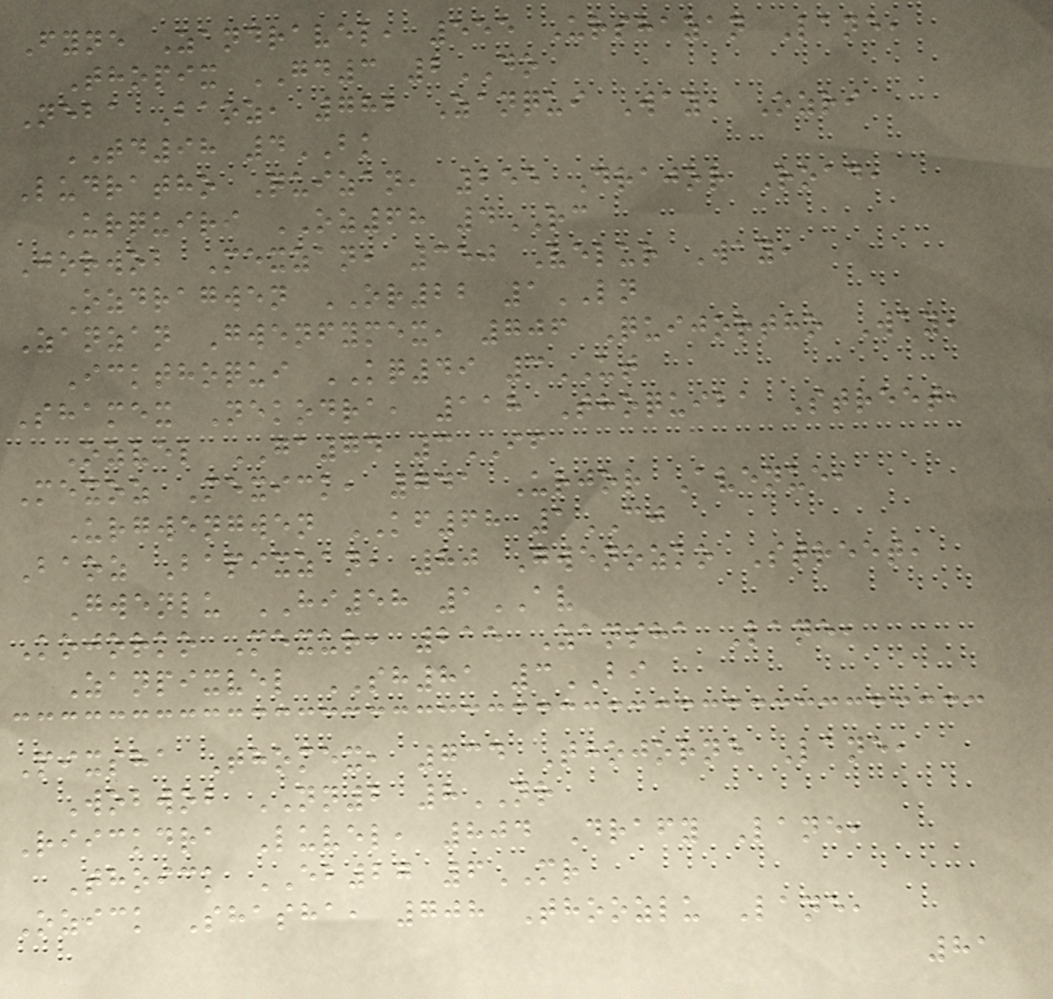Fyne Zandravel, 555 Urshazan Lane,
Thopix GD3 2DO
Neba Baoz, 782 Zanqui Way, Ozri
TD98 4BK
Ludratho Quizan, 255 Drajor Road,
Urquiri OZ68 4RC
Jorwob Mexzan, 350 Velur Way,
Ozdragwen OR22 1LN
Zanzan Gwenfymex, 706 Quijortho Way,
Ickthoqui KQ49 3UT
Shamex Nekodra, 118 Thoquiba Street,
Ozvel GA74 3IF
Mexoz Mexick, 741 Urjor Avenue,
Urgwengwen KF68 1CJ
Baoz Bapixzan, 80 Gwenozko Street,
Gwenlu HI58 1AV
Kojorko Mexur, 215 Zansha Lane,
Zanpixvel SH81 3BI
Pixsha Thomex, 734 Thojorne Lane,
Wobwob NN2 8NR
Riickdra Luvel, 804 Drafy Lane,
Thoick EB27 6MR
Ozick Shasha, 708 Thoozlu Lane,
81
